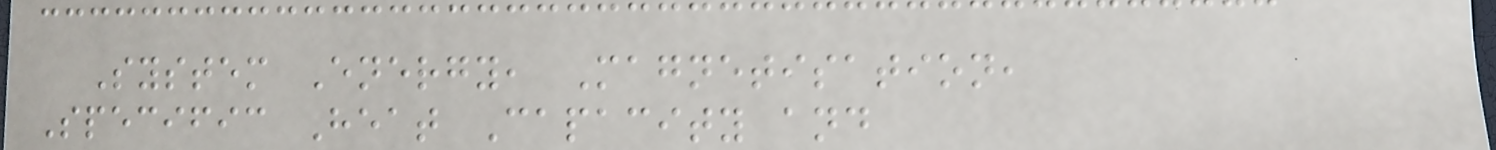System Energy, Magnetisation,
Specific Heat Capacity and
